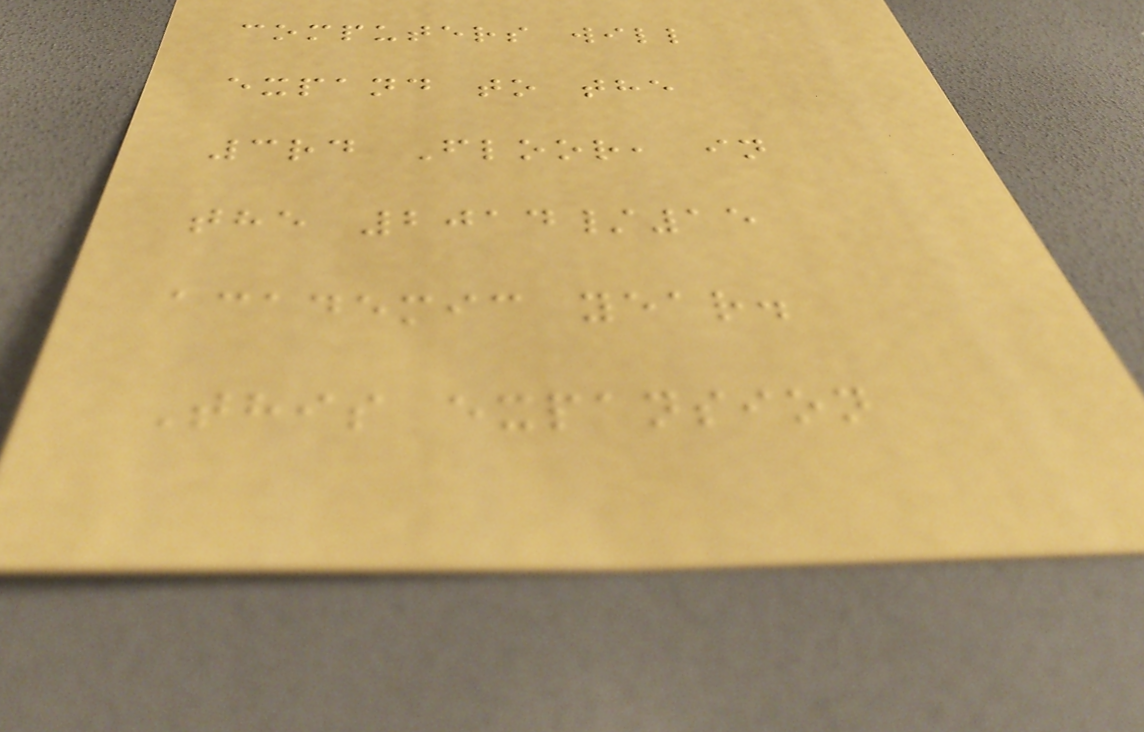computers will
expand to the
3rd Floor, in
the 2014/15
academic year.
This expansion
